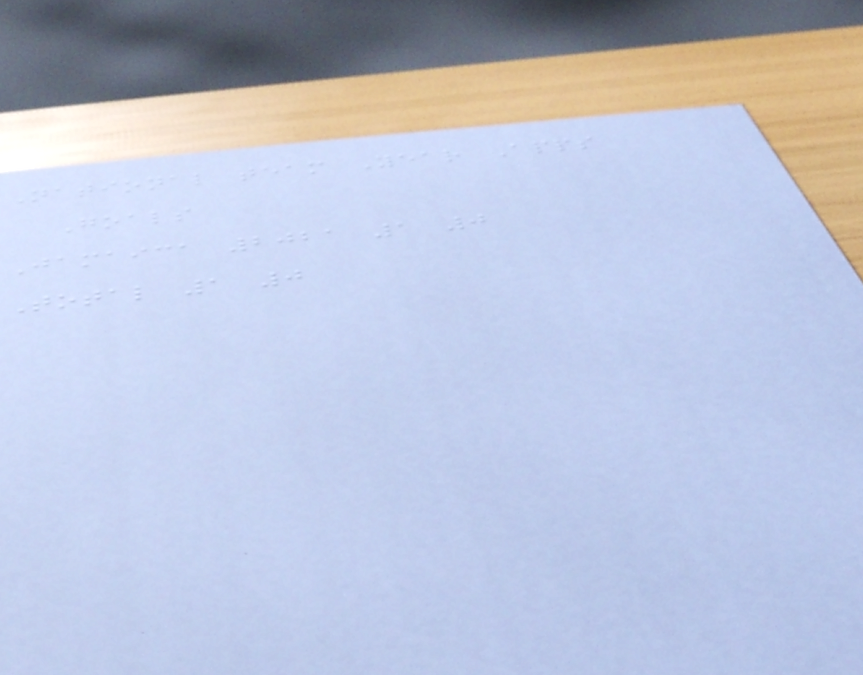National team Year Apps
Goals
Jamaica 2021 1 0
Total 1 0
